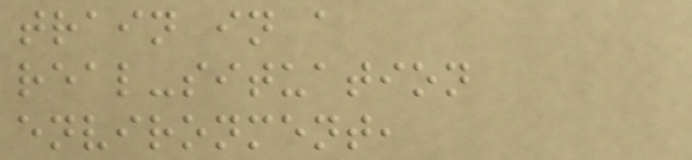train in a
real-situation
environment,
